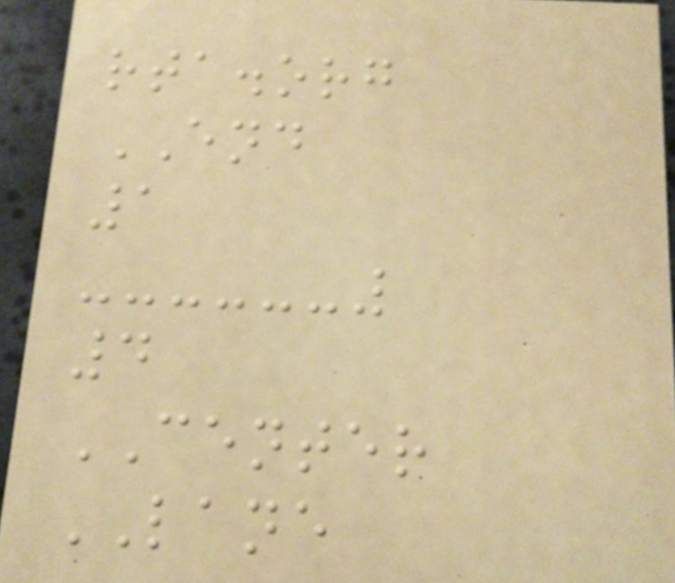rta.org
END
1
4
CENTER
LANE
